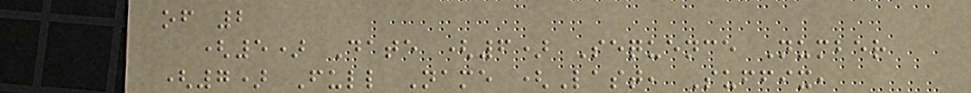of 2
(5) Date (6) Sequence Number
(7) Full Name (Last, Suffix,
